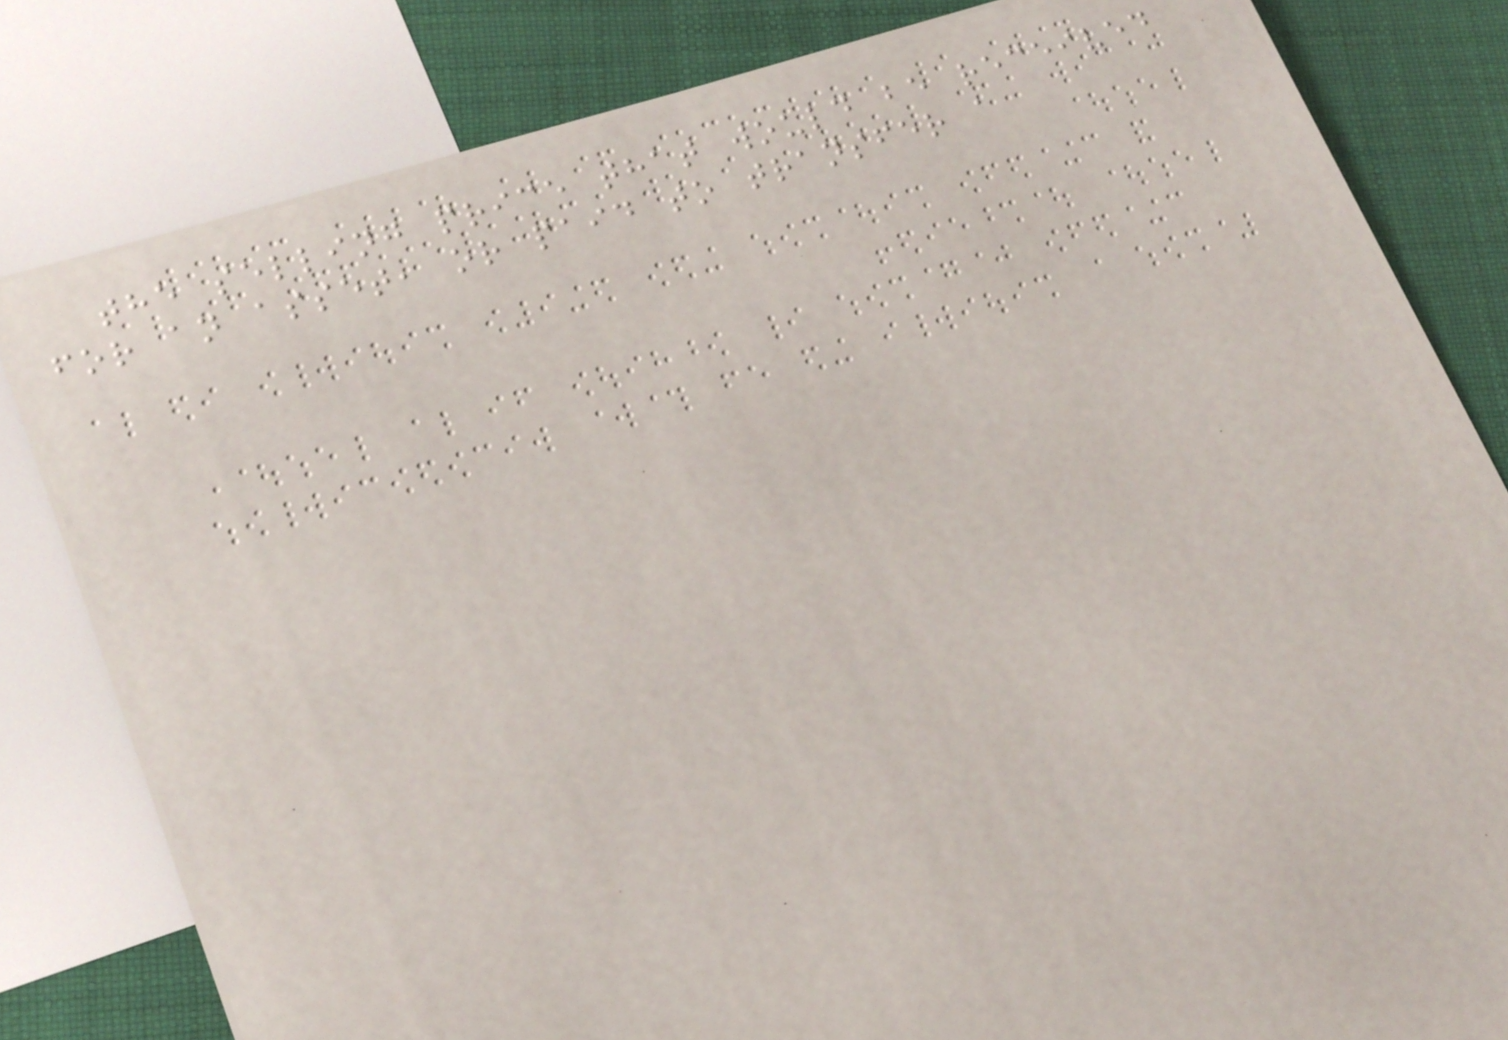the selling price that would be received
for an asset, or paid to transfer a
